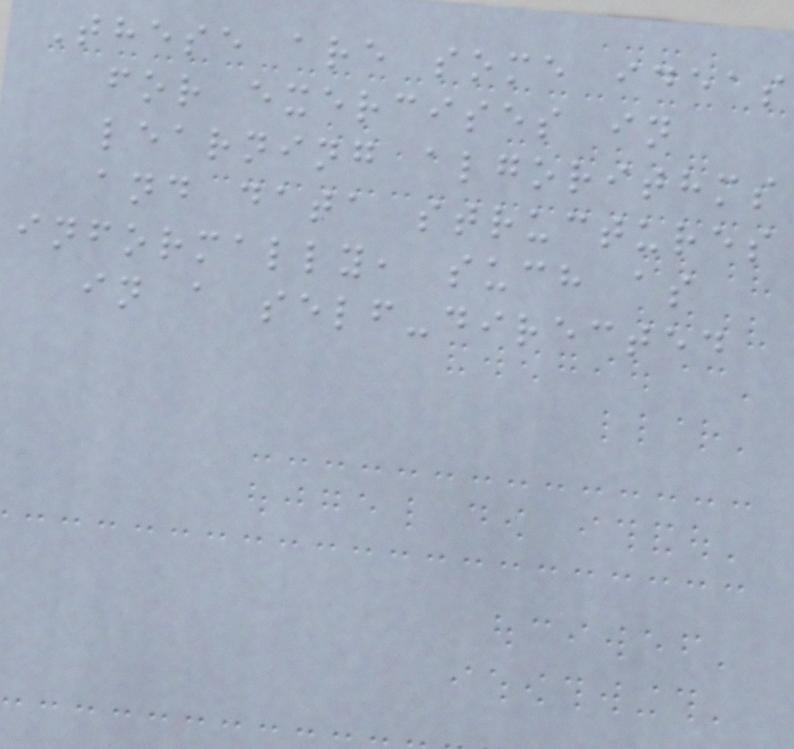These are some ideas
for exercises in
learning algorithms
and data structures
informally, such as
in a self-directed
